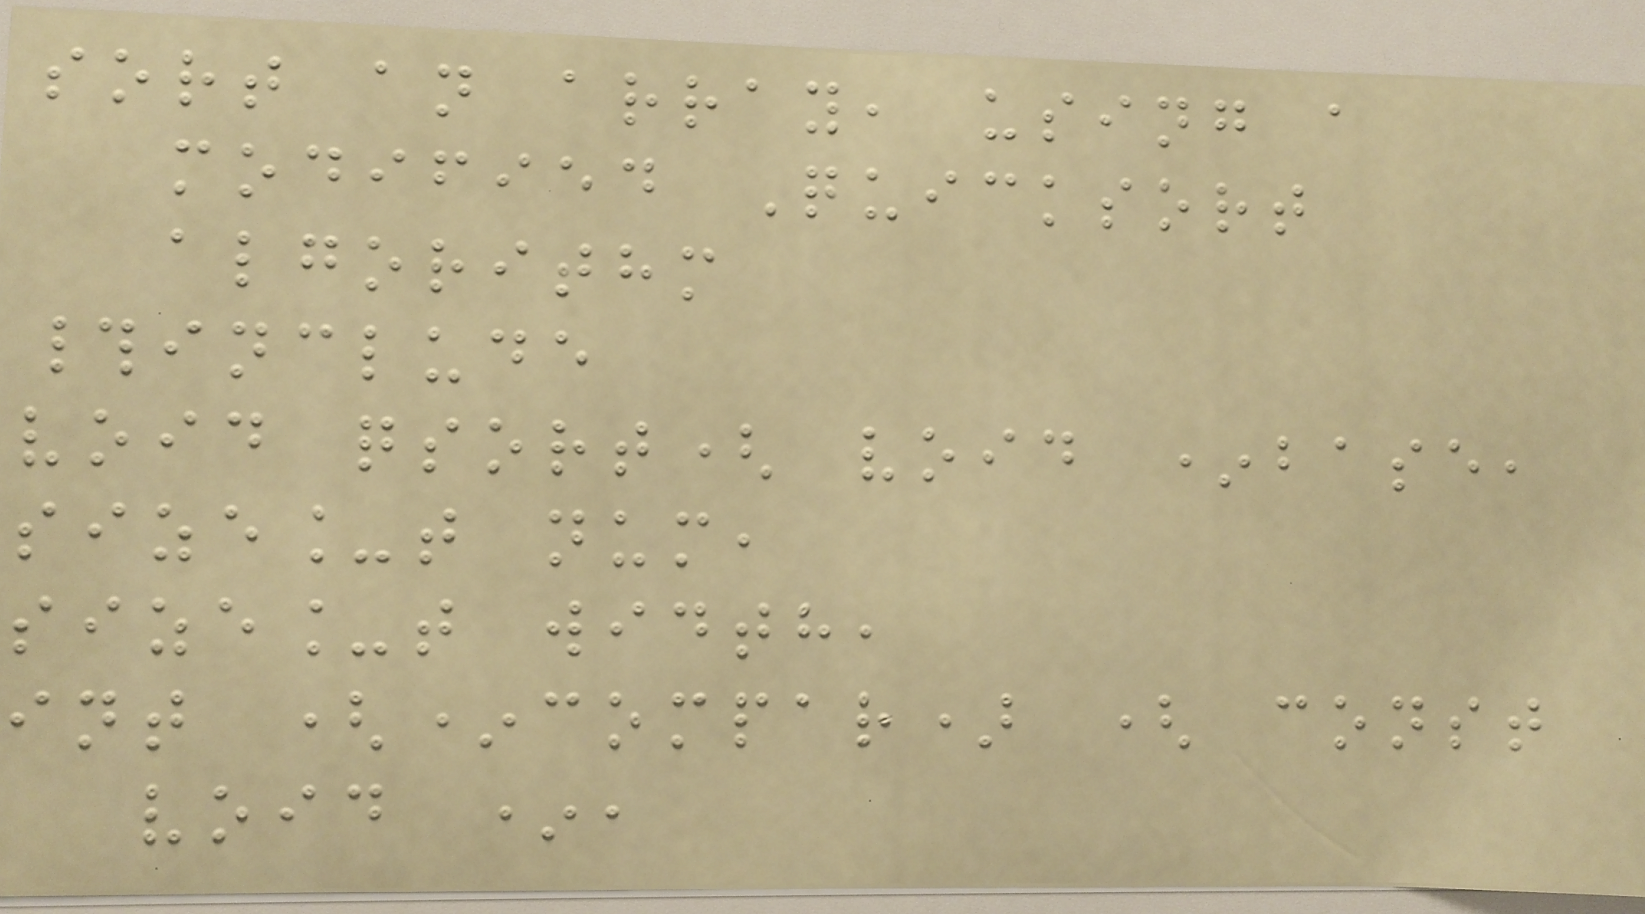sort an array, using a
modified Quicksort
algorithm
#include
void qsort( void *base,
size_t num,
size_t width,
int (*compar) ( const
void *,
